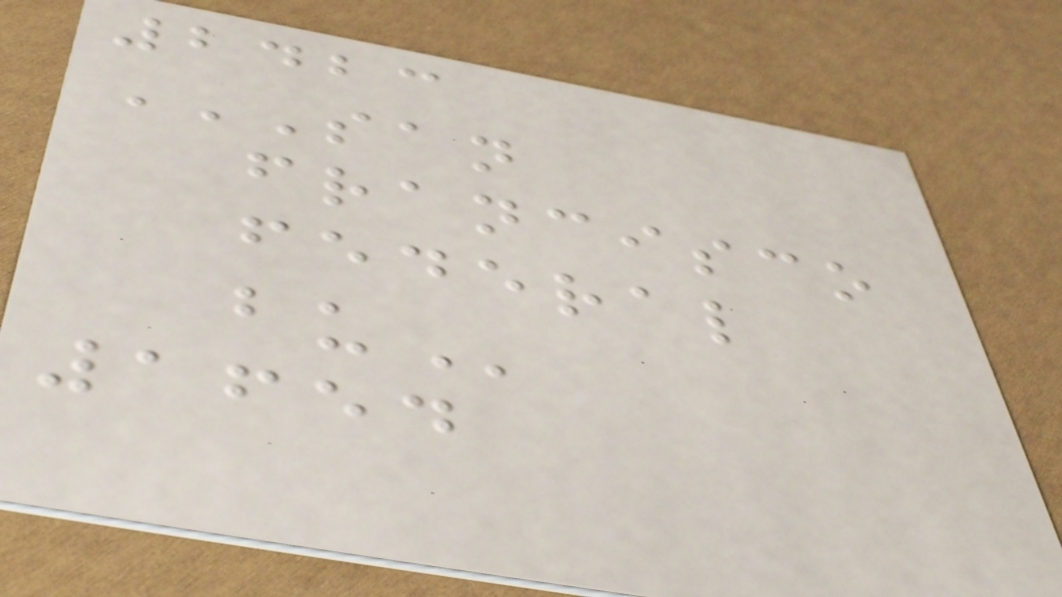2423
SAN
FRANCISCO
FEDERAL
BU
1654
